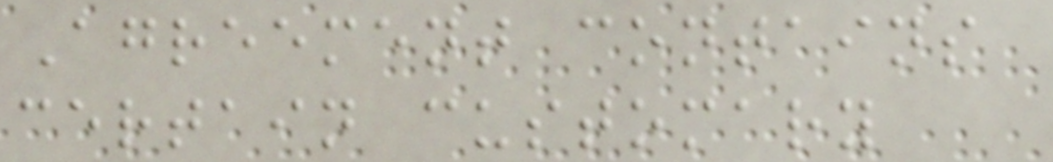Agreement contains
certain customary
